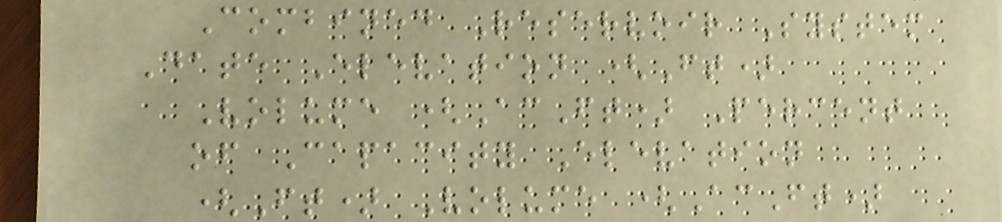Combined Reservoir System
Date Elevation (Ft)
Volume (AcFt) Percent
of Capacity Elevation
(Ft) Volume (AcFt)
